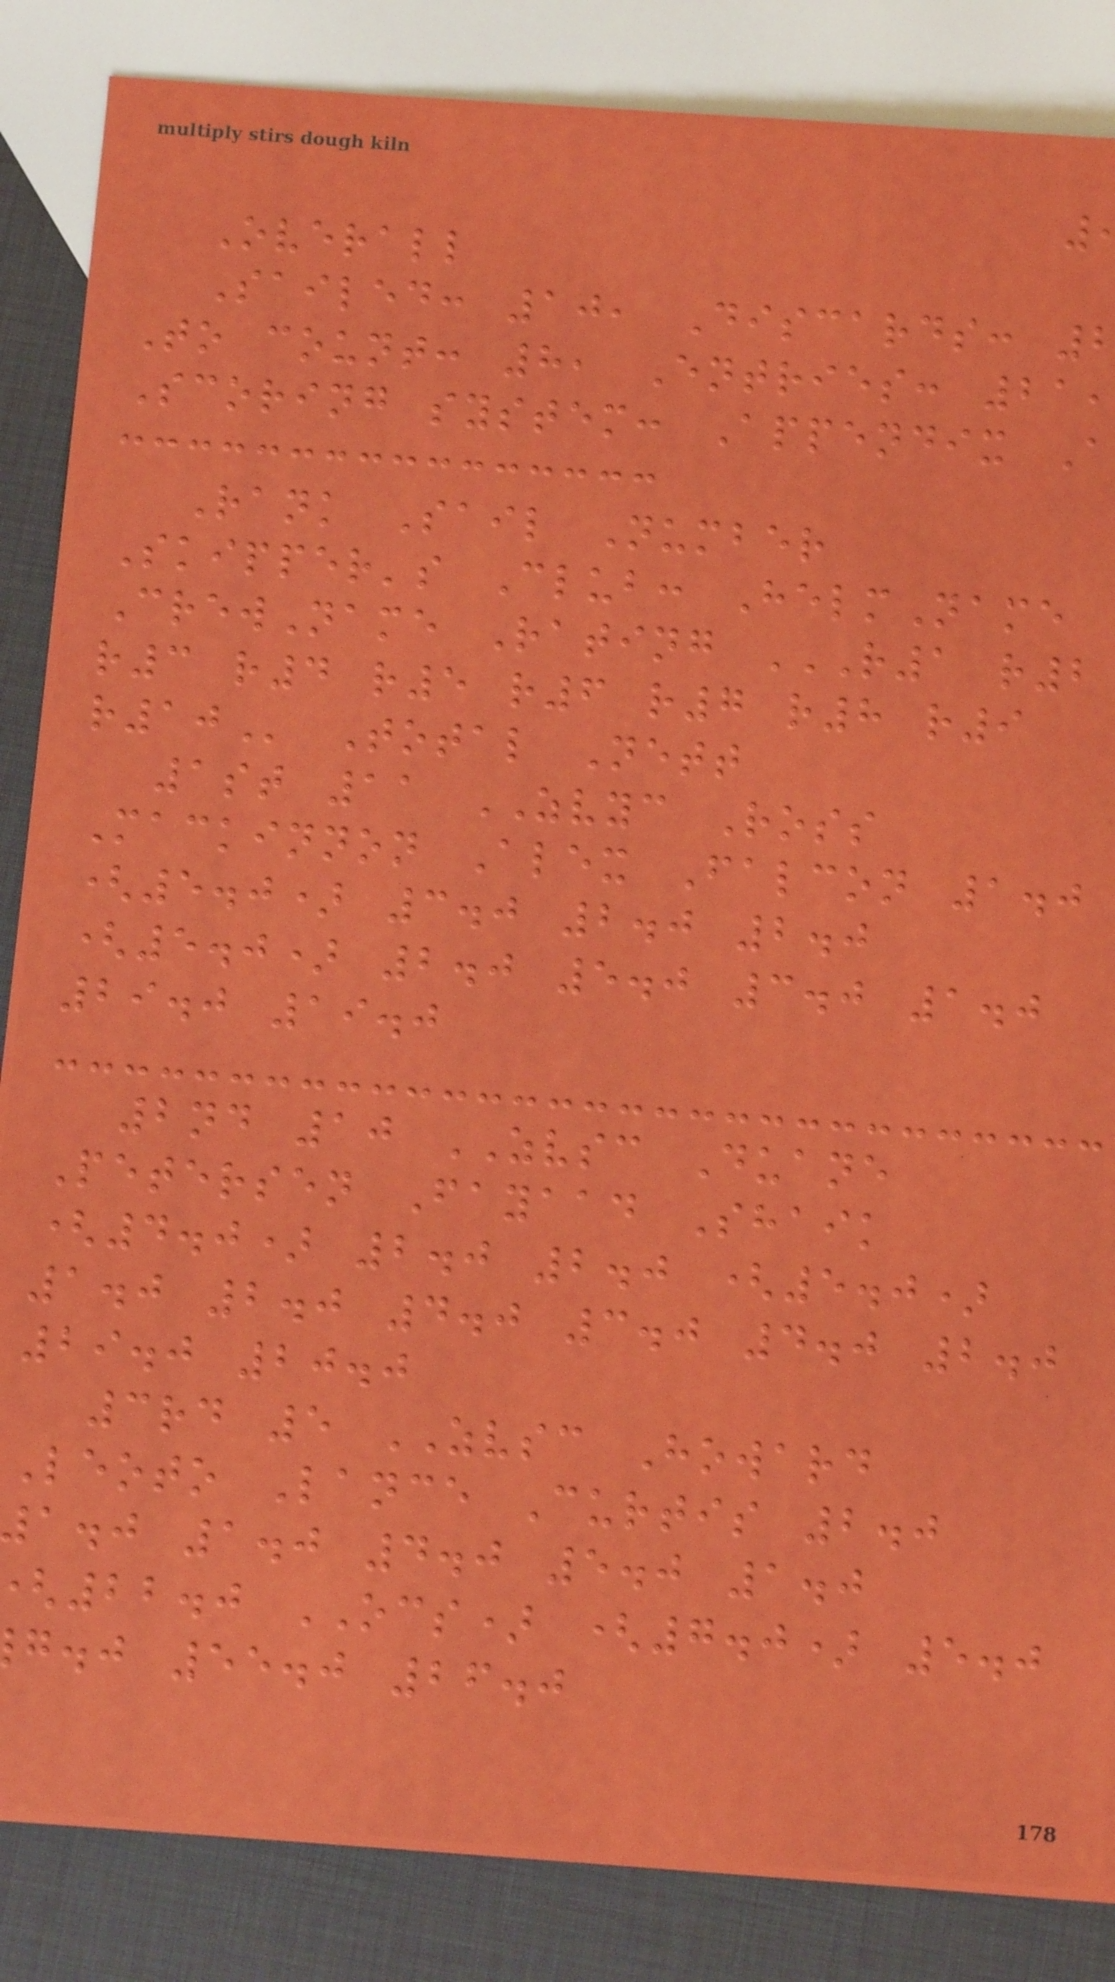Overall
Sailed: 10, Discards:
To count: 8, Entries: 21,
Scoring system: Appendix A
Rank Sail Number
Skipper's Club: HelmName
CrewName Rating R1 R2
r3 r4 r5 r6 r7 r8 r9
Total Nett
1st 11 ZVYC Ross
Mackinnon Alex Falcon 1.0
(5.0) 3.0 2.0 2.0
(5.0) 2.0 5.0 3.0 1.0
29.0 19.0
2nd 10 ZVSC Duane
Petersen Fayaad Shaik
(4.0) 2.0 2.0 (5.0)
1.0 2.0 4.0 3.0 4.0 2.0
29.0 20.0
3rd 5 ZVSC Howard
Leoto Lance Curtis 2.0
a.j 1.0 4.0 5.0 1.0
22.0 OCS) (7.0) 5.0
g.j 55.0 26.0
